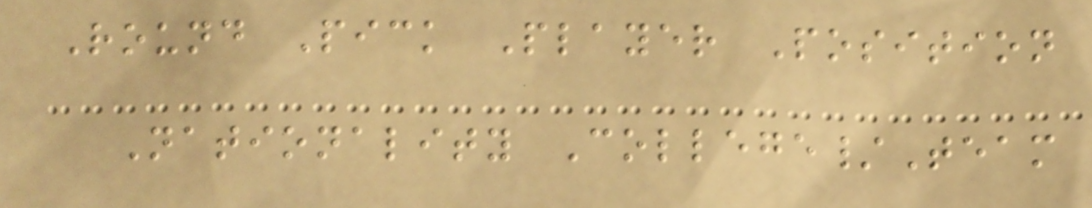Round Pick Player Position
Nationality College/Team
